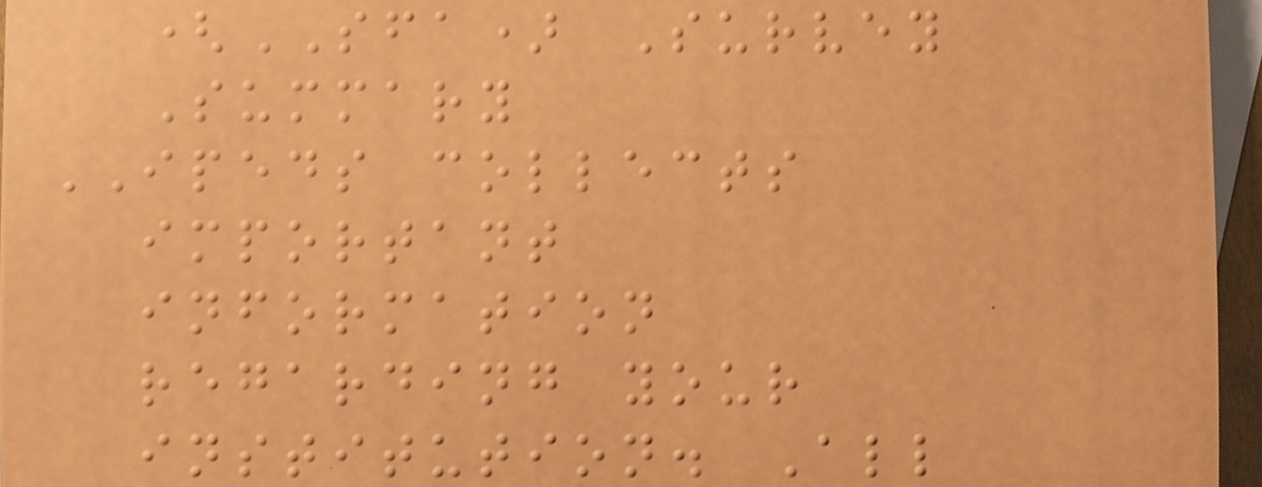(SFA) Survey
Summary
IPEDS collects
important
information
regarding your
institution. All
